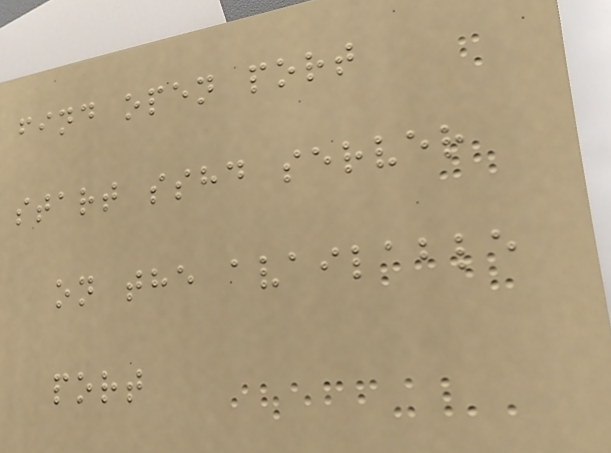find open port
start sshd server
on the available
port
